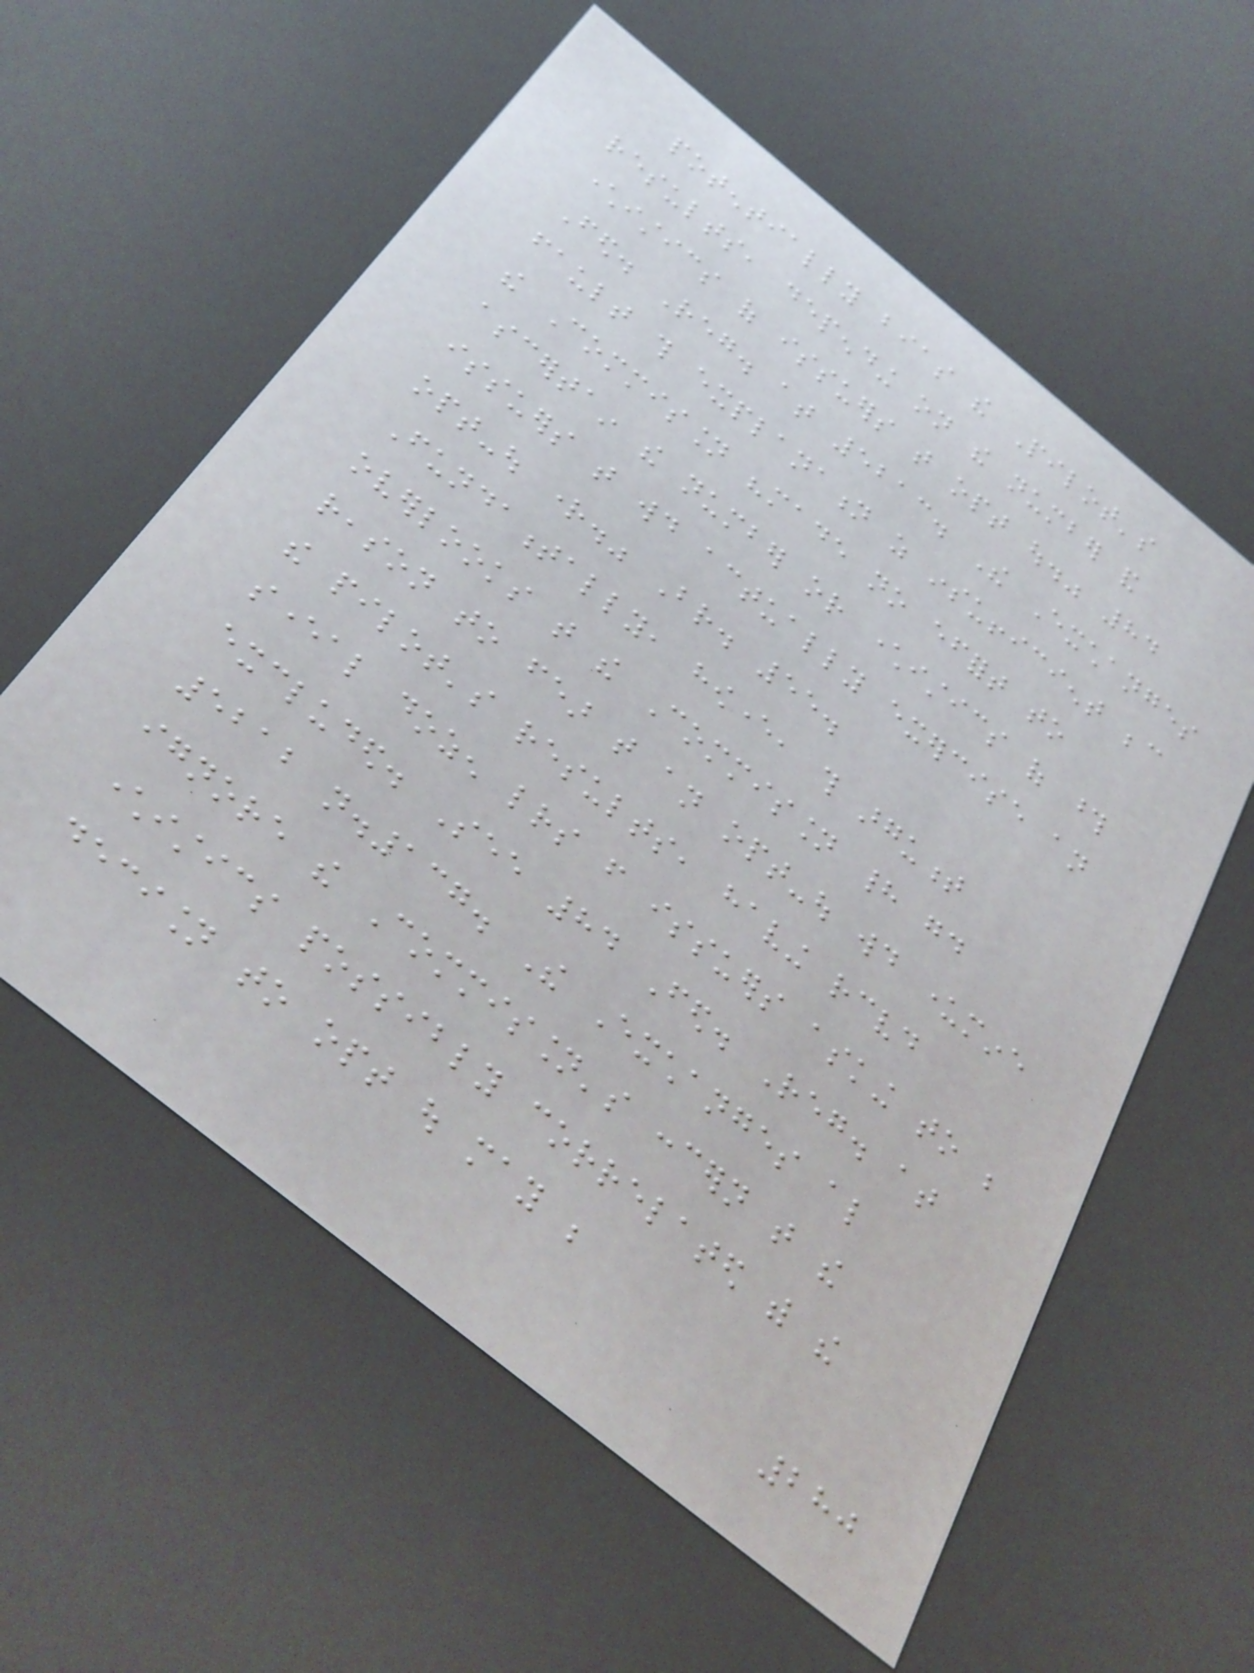potentially bias the Pilot's
results, depending on the number and
characteristics of issuers that opt out." 84
Fed. Reg. at 5213. The Exchanges
fault this explanation as insufficient because
the Commission "made no effort to
ascertain the number or characteristics of those
issuers that would actually exercise an
opt-out right." Br. 55.
Fundamentally, however, this argument
overlooks that the Commission had good
reason to fear that an opt-out would undermine
the pilot's results, having received
several dozen letters from issuers asking to be
excluded. See 84 Fed. Reg. at
5212 n.137. The Exchanges also
ignore the Commission's concern that the
characteristics possibly correlated with the
decision to opt out may be
280
